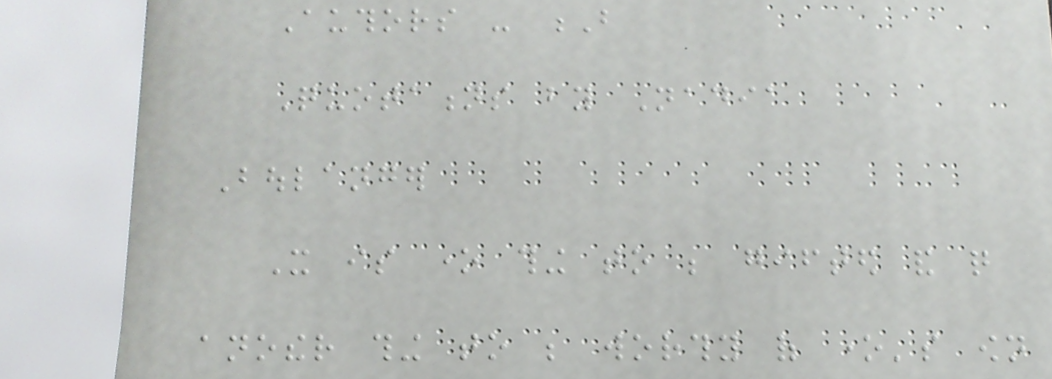Authors - B
Quotations by Nadia
Boulanger
It is one thing to be gifted and quite
another thing to be worthy of one's own
